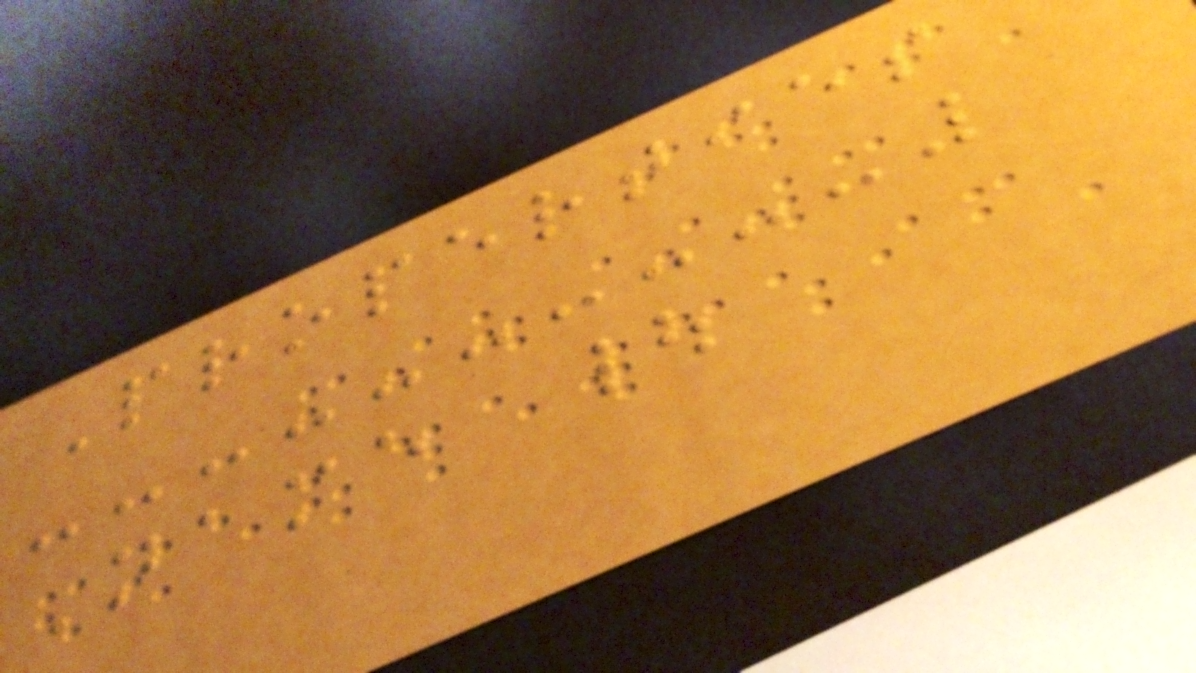Properties
Name |
